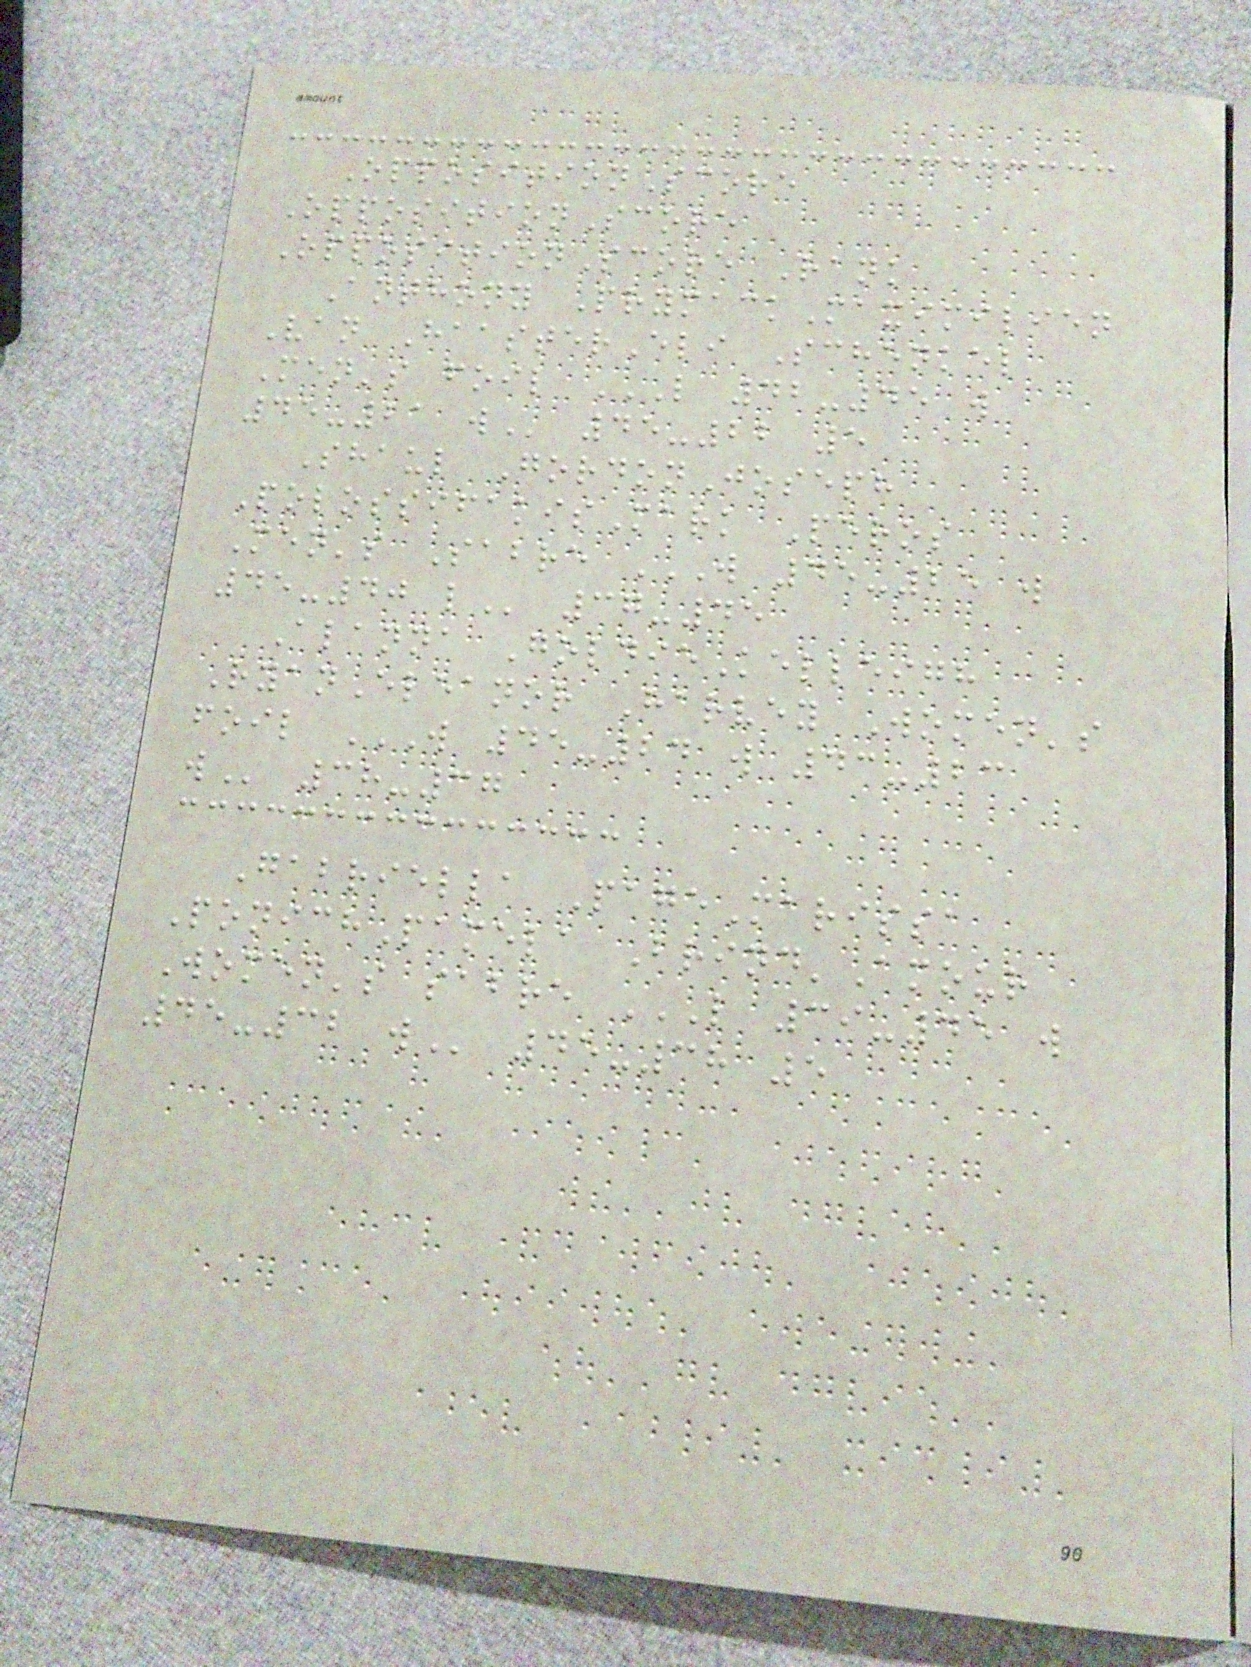OppositionScore
OppositionScore
OppositionScore Rank
Anthony PrymackMaximilien
Van HaasterEli Schenkel
Men's foil L 42-45 W
45-21 W 45-22 5
Shaul GordonJoseph
PolossifakisMark Peros
Men's Sabre W 45-25 W
45-40 L 37-45
Alanna GoldieKelleigh
RyanEleanor Harvey Women's
foil W 45-24 W 43-23
W 38-37
Gabriella PageMarissa
PonichPamela Brind'Amour
Women's sabre L 39-45 W
45-32 W 45-38 5
